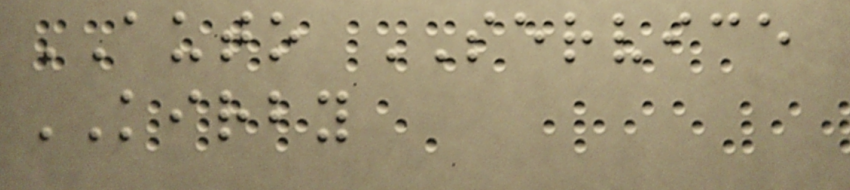AUTO SERVICE
KIRBY
